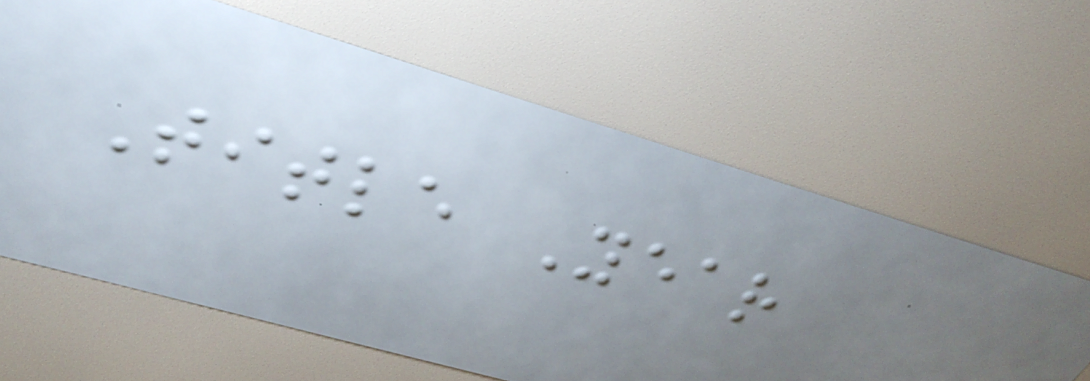Title Year
